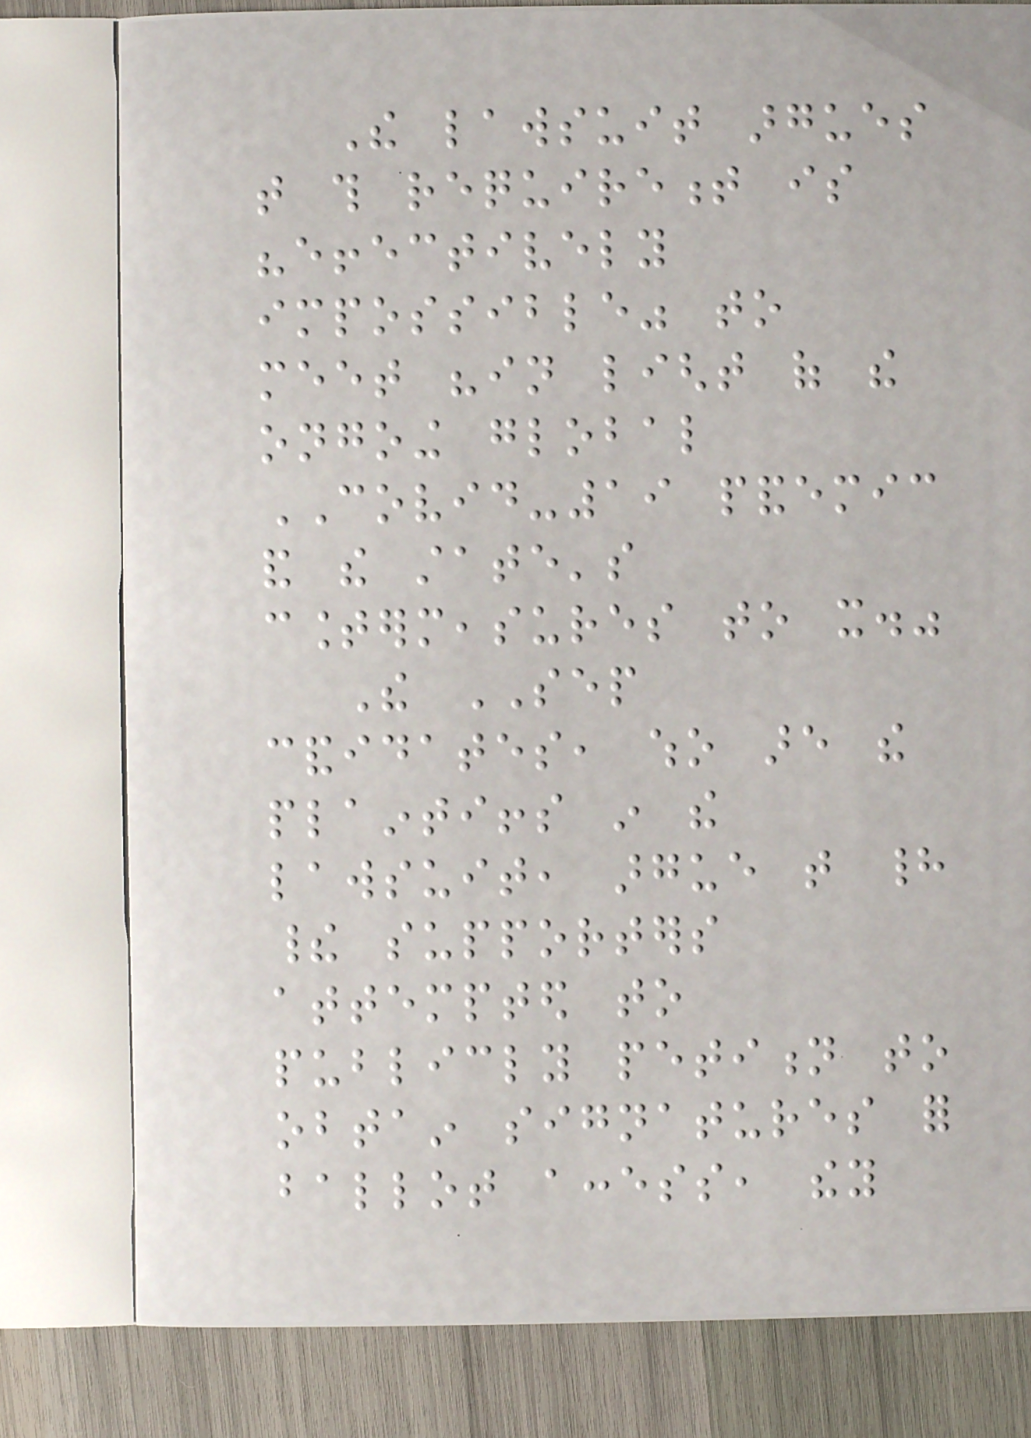The lawsuit argues
that this requirement is
"effectively
impossible" to
meet "in light of the
ongoing global
COVID-19 pandemic
and the state's
countermeasures to it."
The SEP
candidates, who are the
plaintiffs in the
lawsuit, argue that had
their supporters
attempted to
publicly petition to
obtain signatures for
ballot access, they
